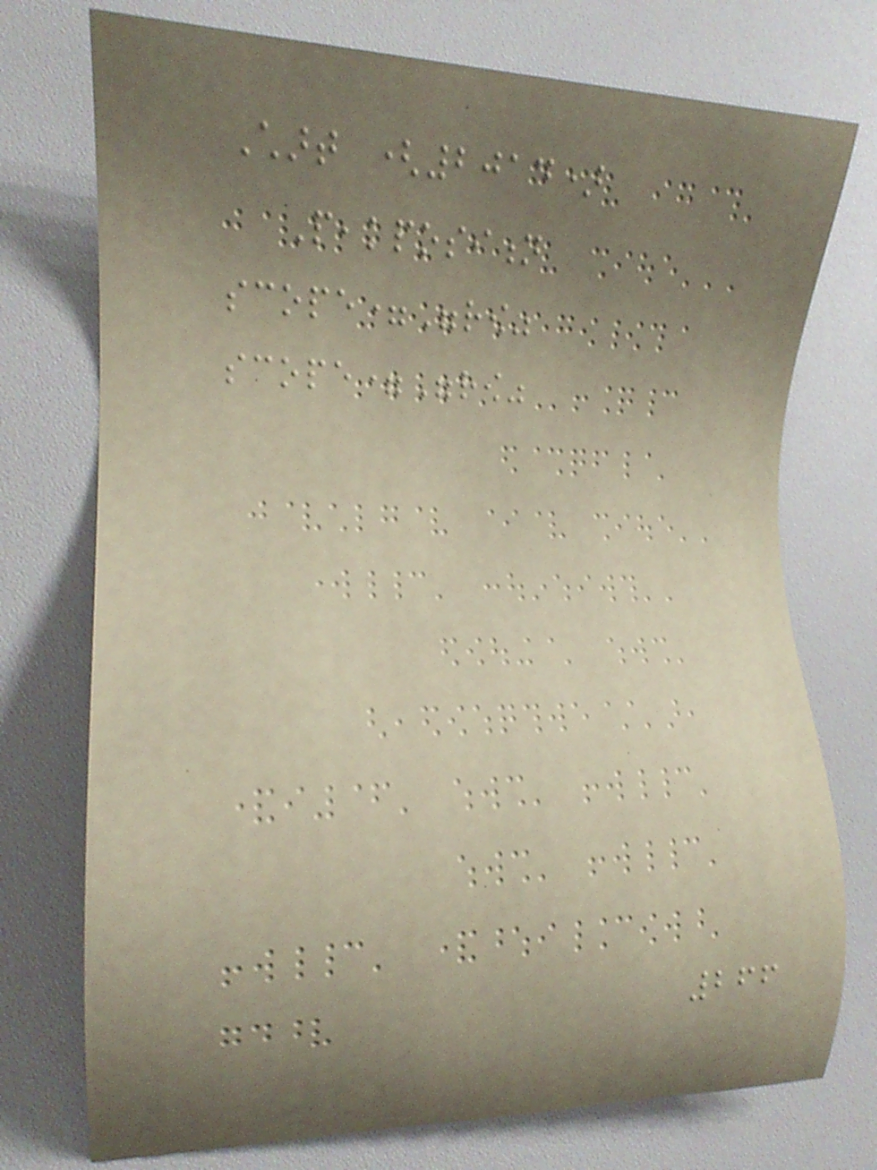Chart (2014)
Peakposition
scope="row"
scope="row"
266
